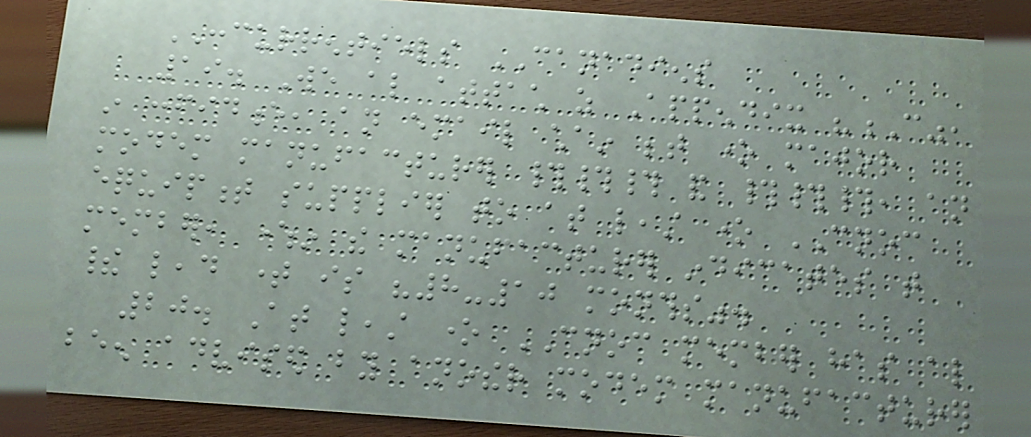CONCURRENTIELS CANADIENS
19. We also attach as Appendix "C",
in confidence, an email chain between one major
modem manufacturer ### and ###, an
equipment supplier to at least one CNOC
member, wherein the manufacturer indicates that
their lead time is "8-10 months".
20. At least one CNOC member has also
been advised by another modem manufacturer
